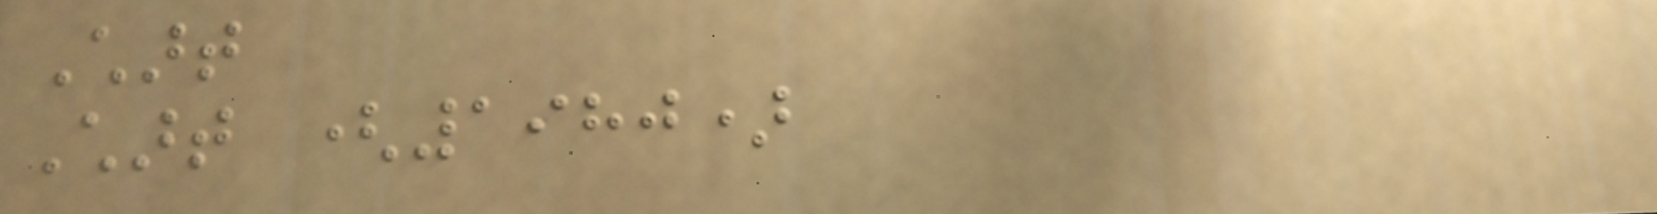Chart
Chart (1980)
